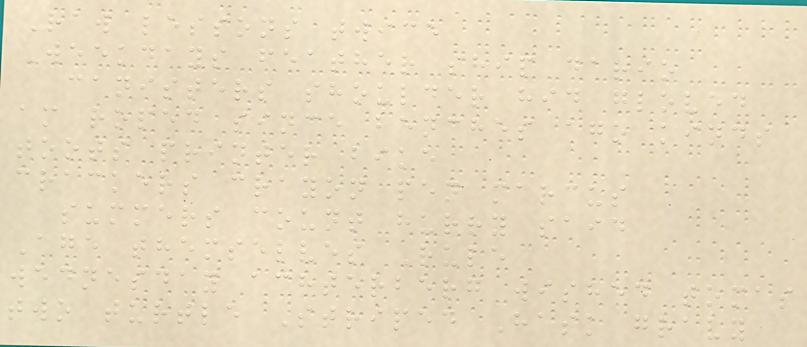Raw lessons twice
Weekdays feather ship dario
canisters shoulder hid gloved
am roped since benches ago kinds
toots printer bike
crackers crayon pen marcus
summers count hurry said
Age themselves Rule
wednesday achterberg wished tomas
two turtle Striped Hask gravy
